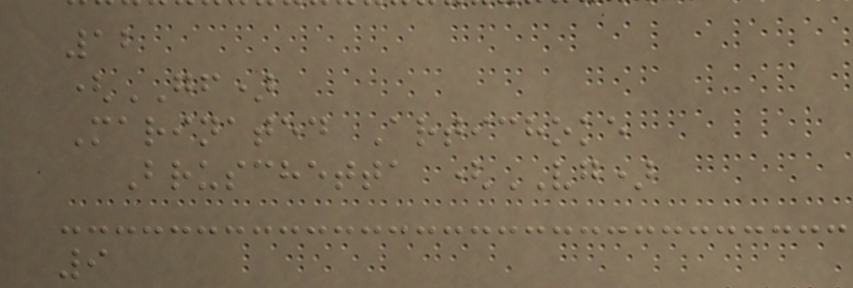12
(GF)
Marinated Artichoke
Bruschetta (VG)
9
